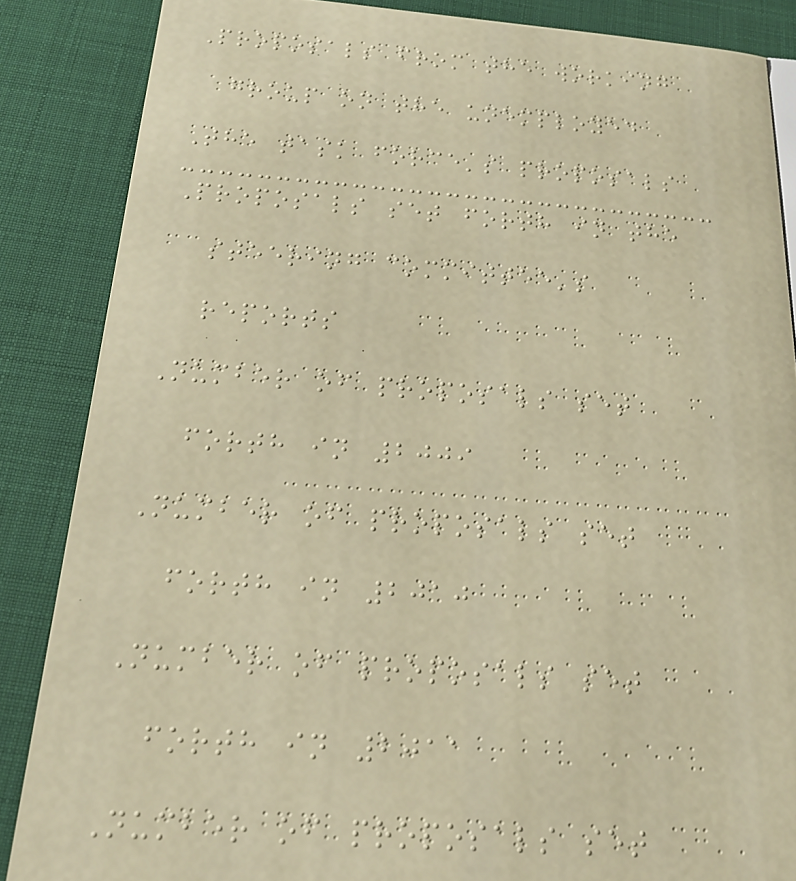Proposals from the working
group on the unemployed
The task force's proposals
Proposals set forth in the
steering committee's
reports
Number of proposals set
forth in 2009
Number of proposals set
forth in 2010
Number of proposals set
forth in 2011
Number of proposals set
